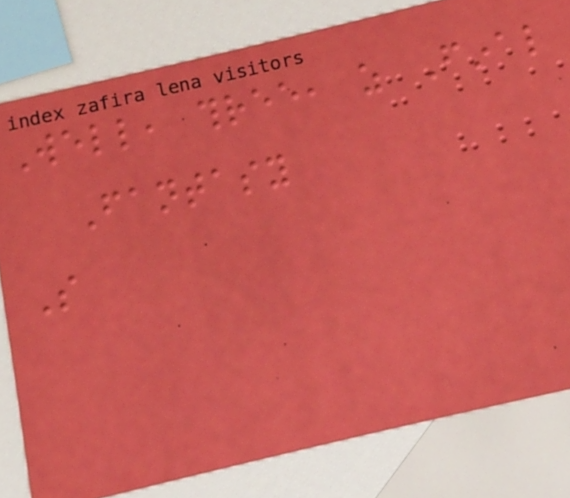Well, three, as Final
Fantasy
So
